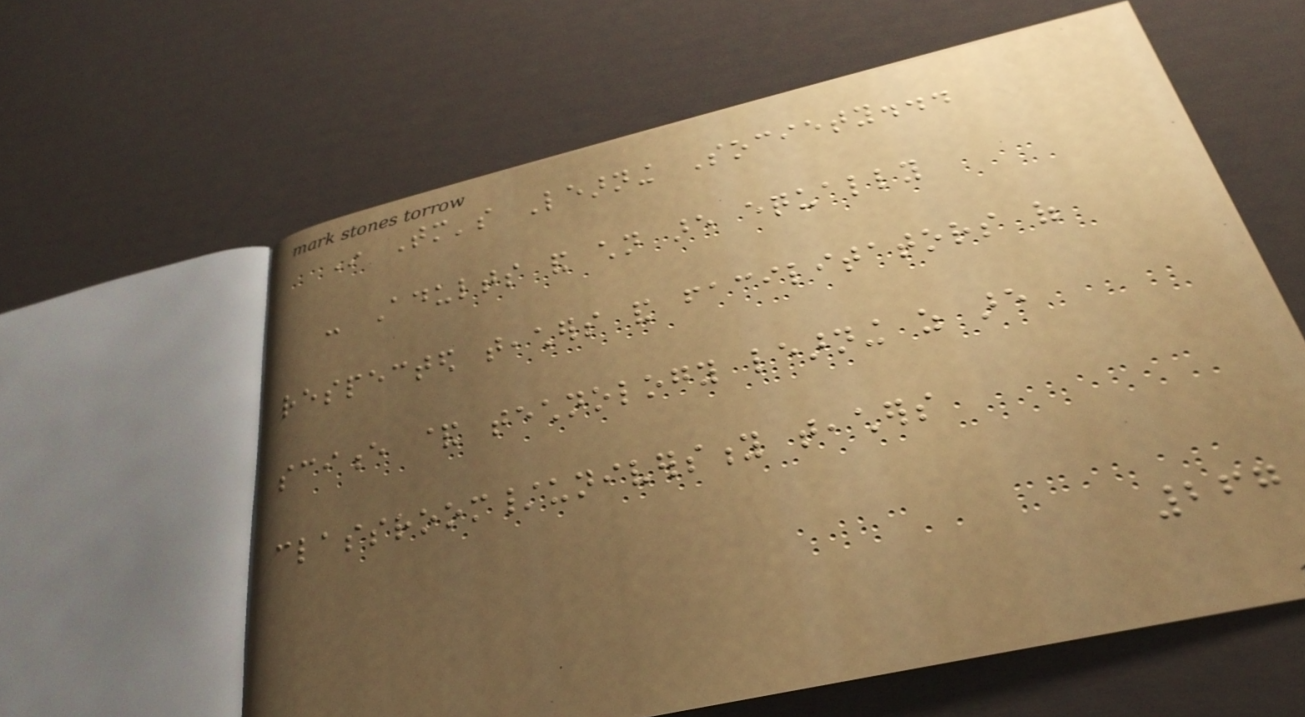In Tomorrow's Learning Society...
- Adults and children are equally
respected teachers and facilitators of
science & technology learning as are
classroom/university teachers
267
